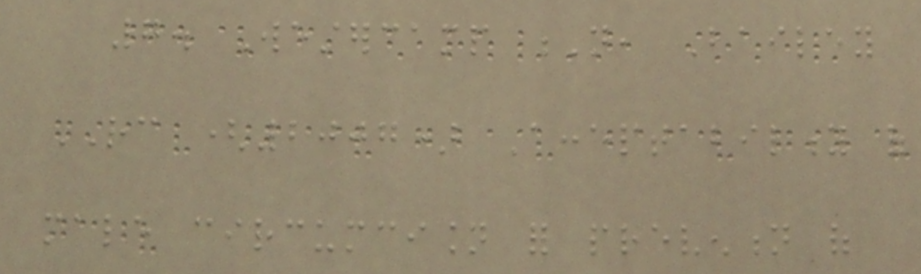7. Westercamp N, Bailey
RC (2007) Acceptability of
male circumcision for prevention of
